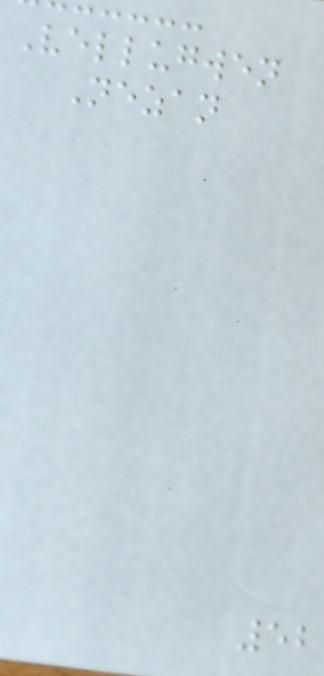Vellugwen
Nezan
52
